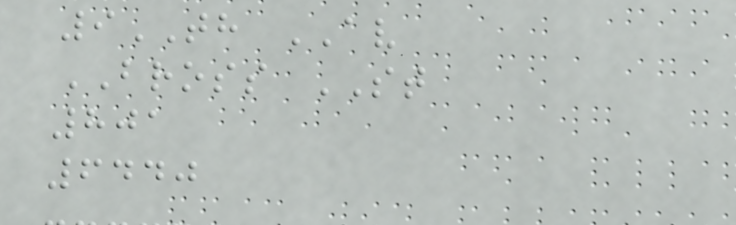9TH AV
BROSS ST
801
6440
